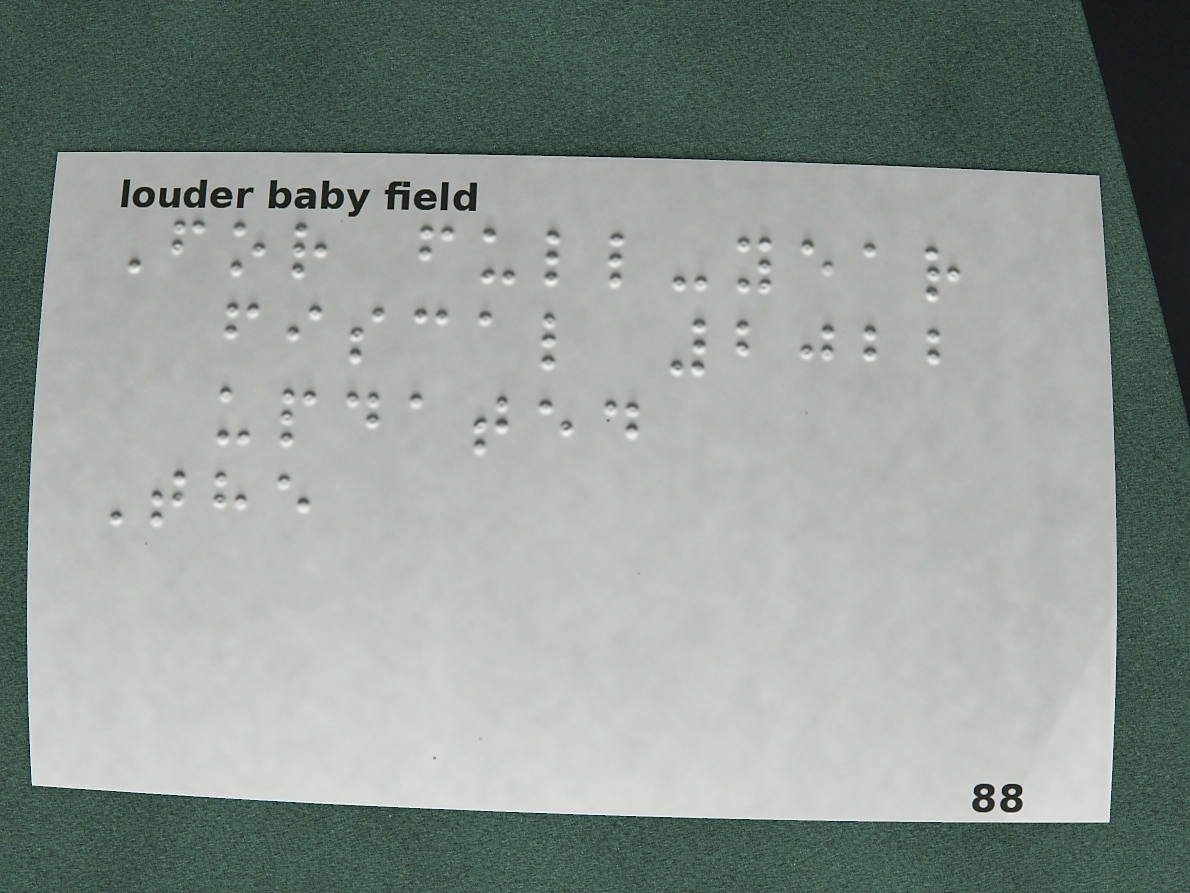For full-year
fiscal 2022
updated
The
